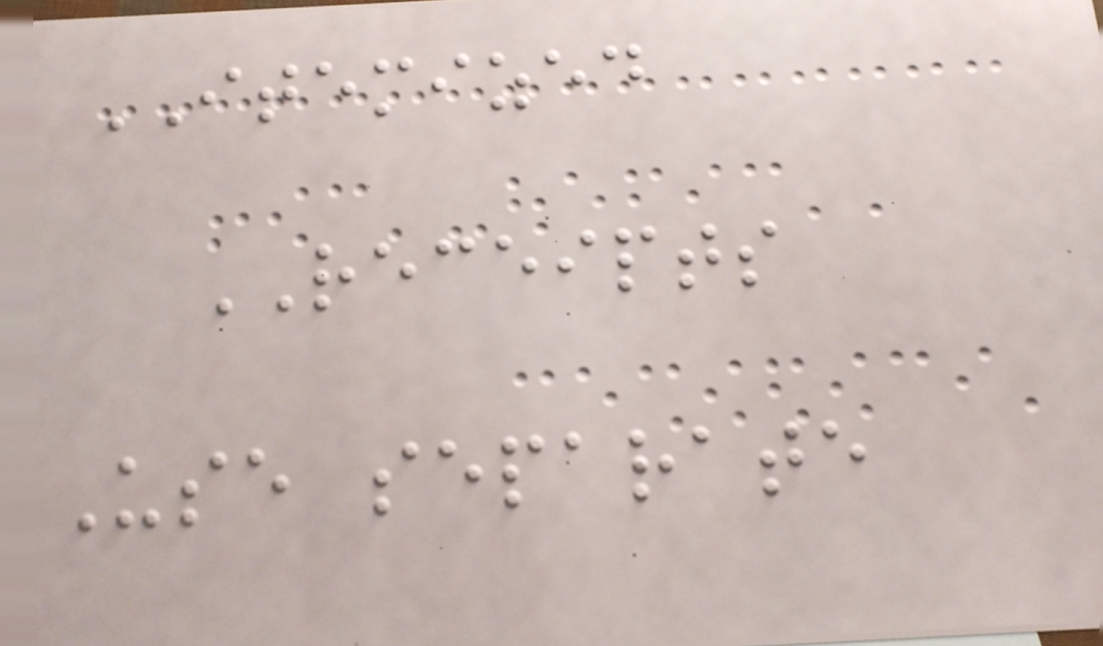ITEMIZED
RECEIPTS
Use separate
